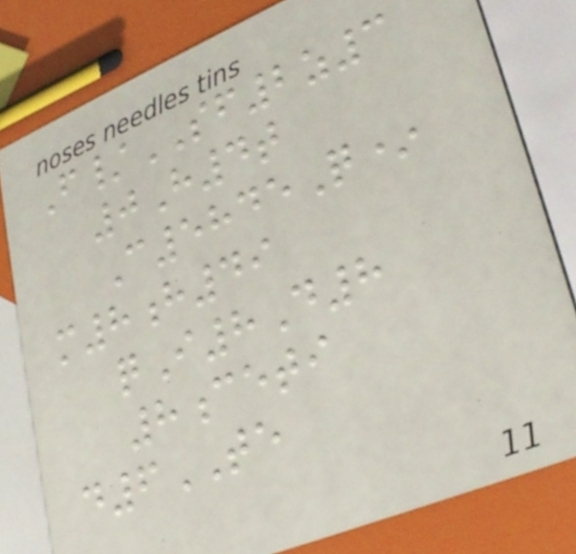F/SF2z3
0H4t
C5845Q*
m8h49
qI8D8
8ceti
d6TE
